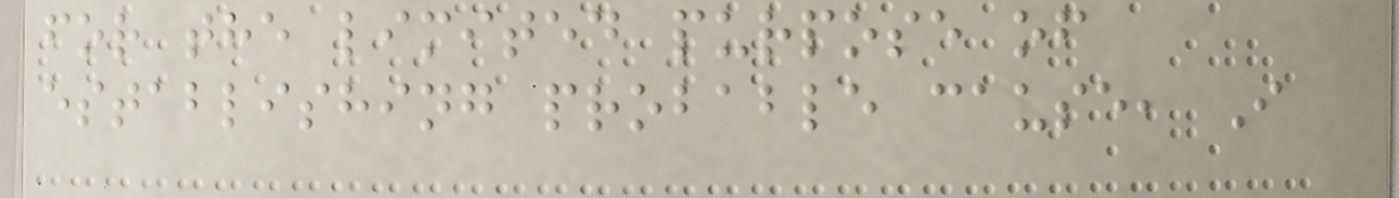for the limited purpose of
establishing probable cause, I
